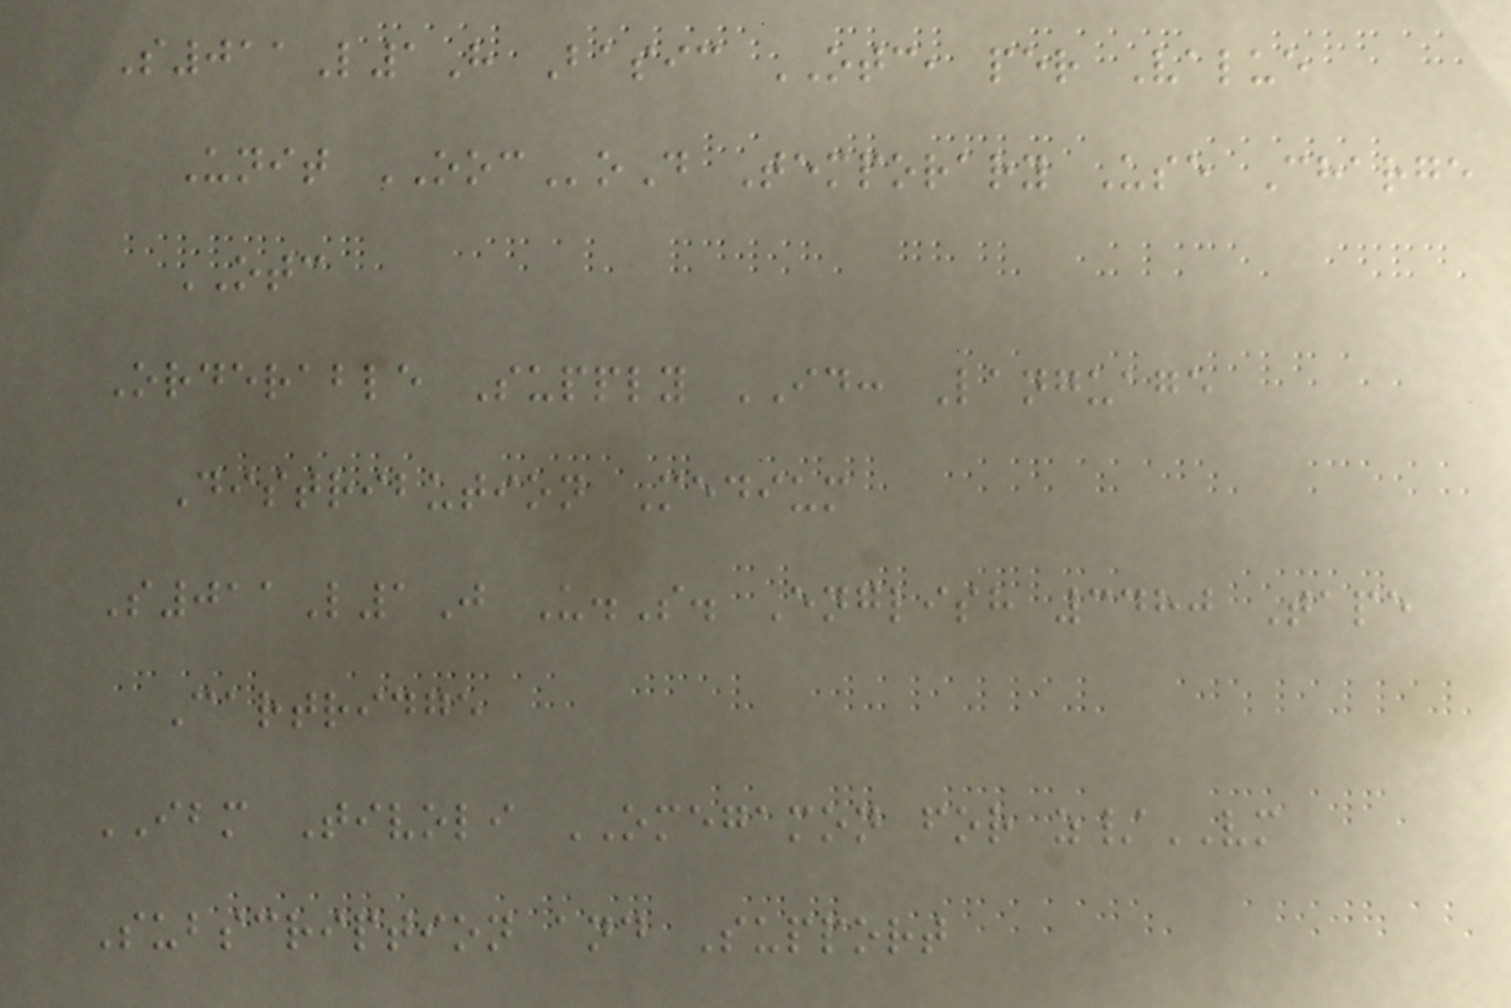S011L1H Basic OTC, per Value
Unit OOCoD Temporary Use Charge
OTC
Orderable Supply ID: Language
Distribution Medium
S011L1J U.S. English 3480 Tape
Cartridge
IBM Tivoli OMEGAMON for z/VM
Subscription and Support
